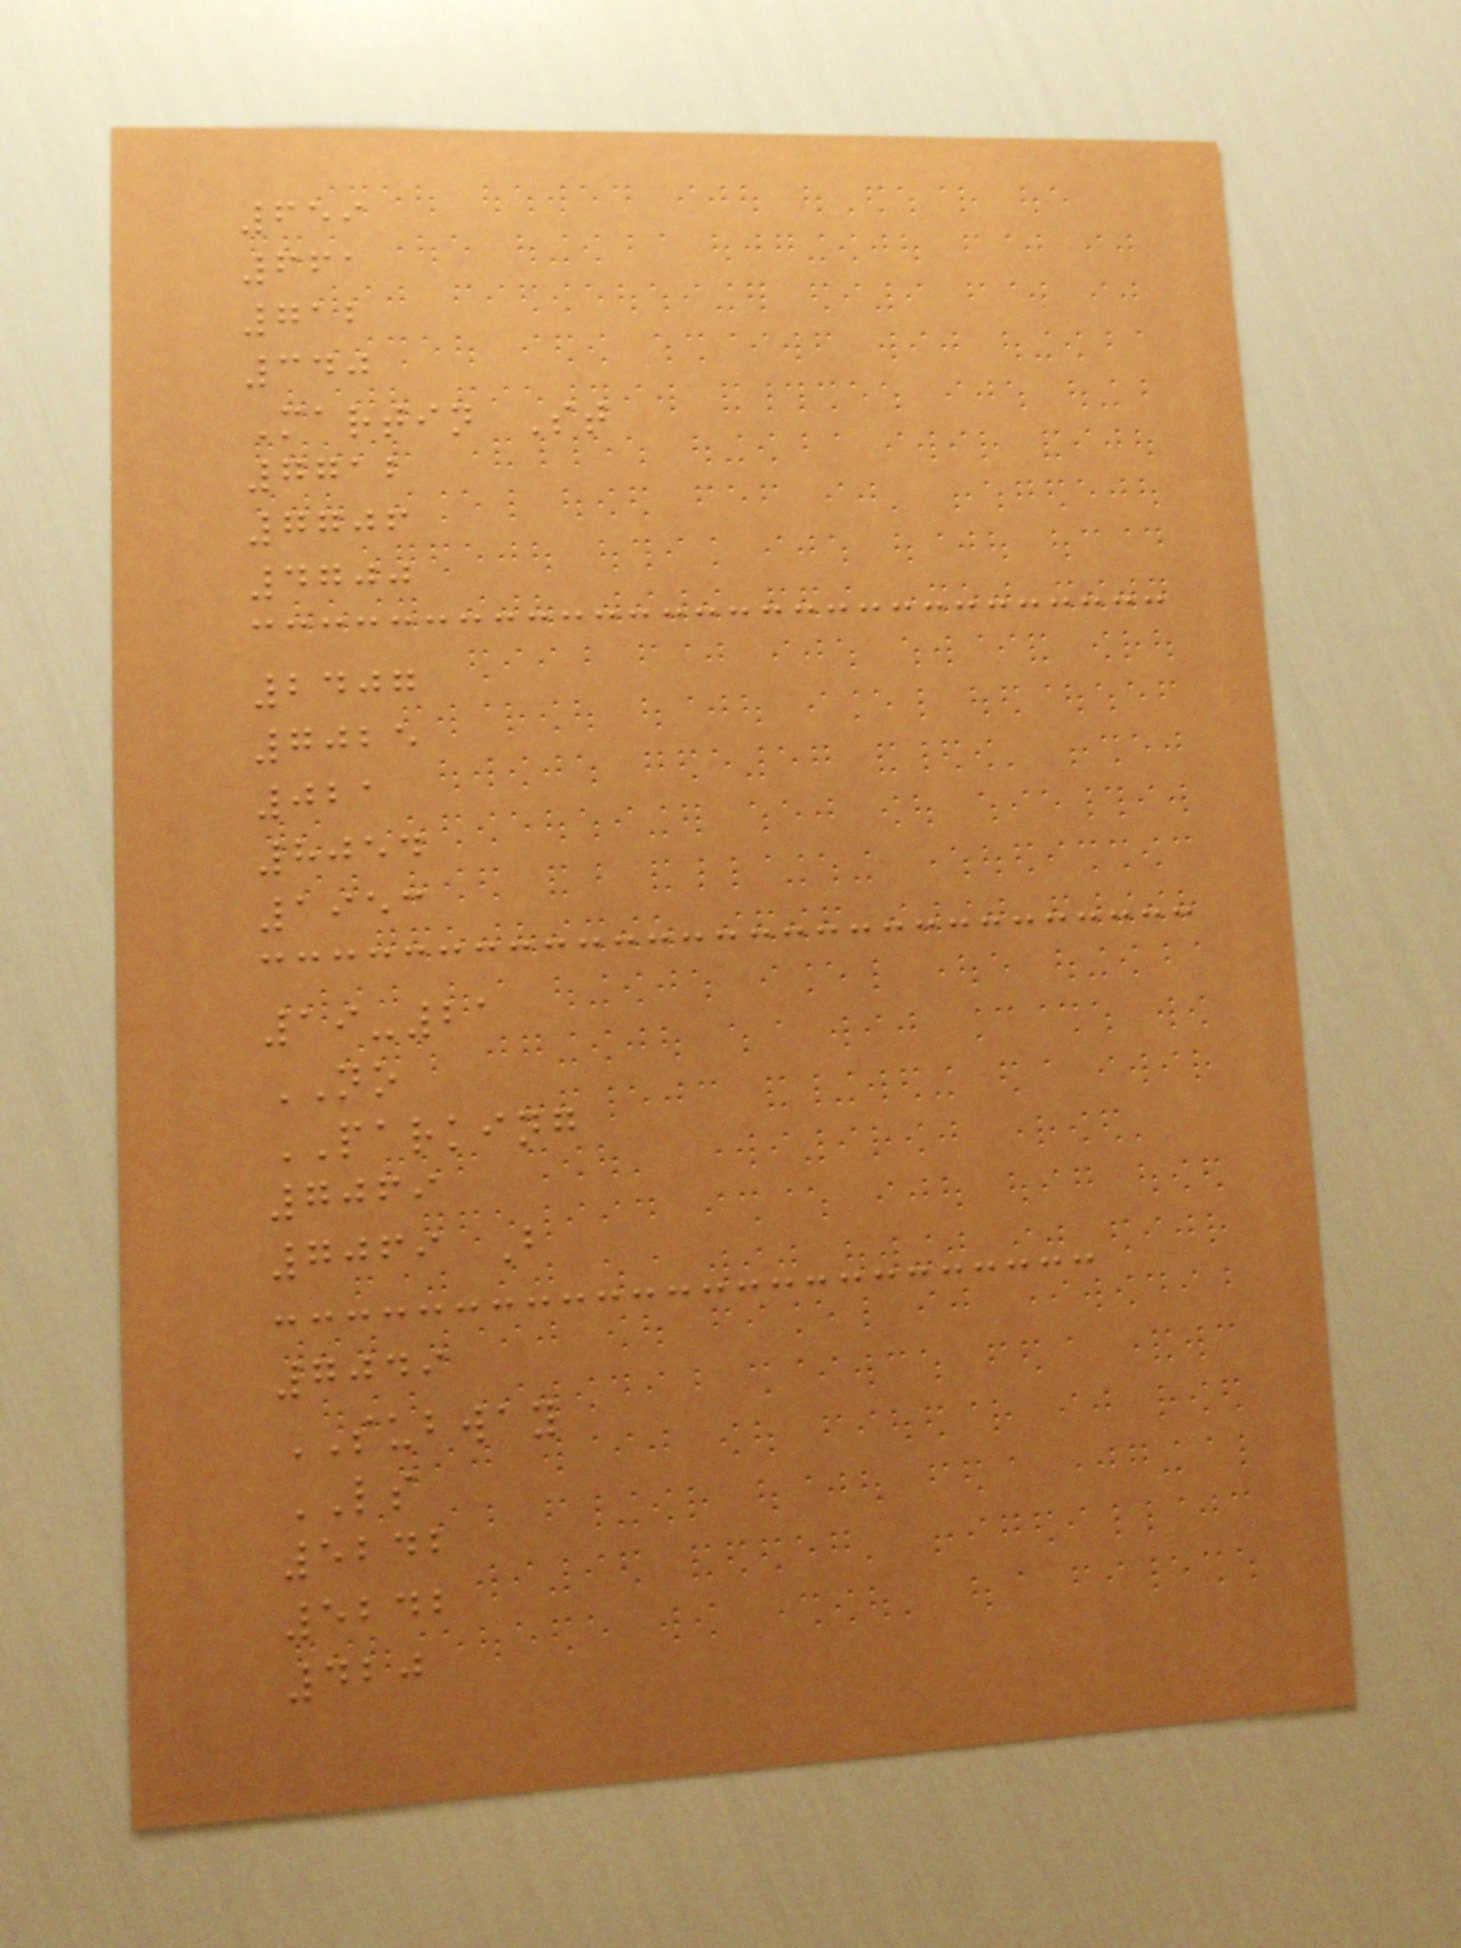659
661
712
340
Martin St
7712
7706
4700
2407
7025
021
8054
1953
19-21
NO
PARKING
7069
7069 B
7049
SUBWAY
LS
5242
5242
420
